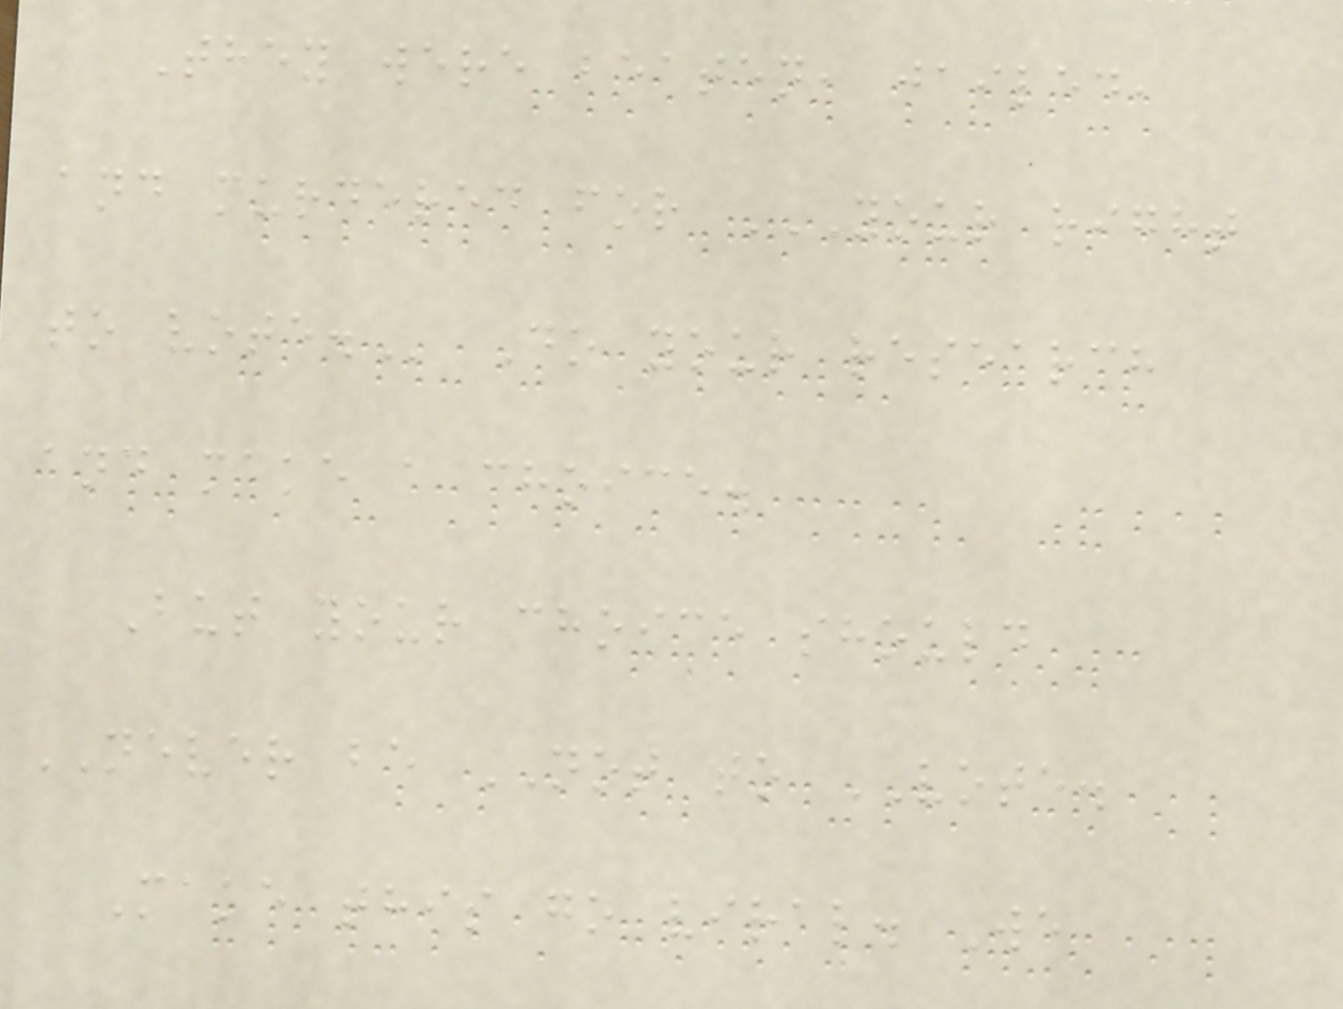They were beaten, jailed,
and murdered for YOUR RIGHT
TO VOTE. Do your research
and make a choice.
But your choice should
NEVER be NOT to VOTE.
Make this go viral. We
